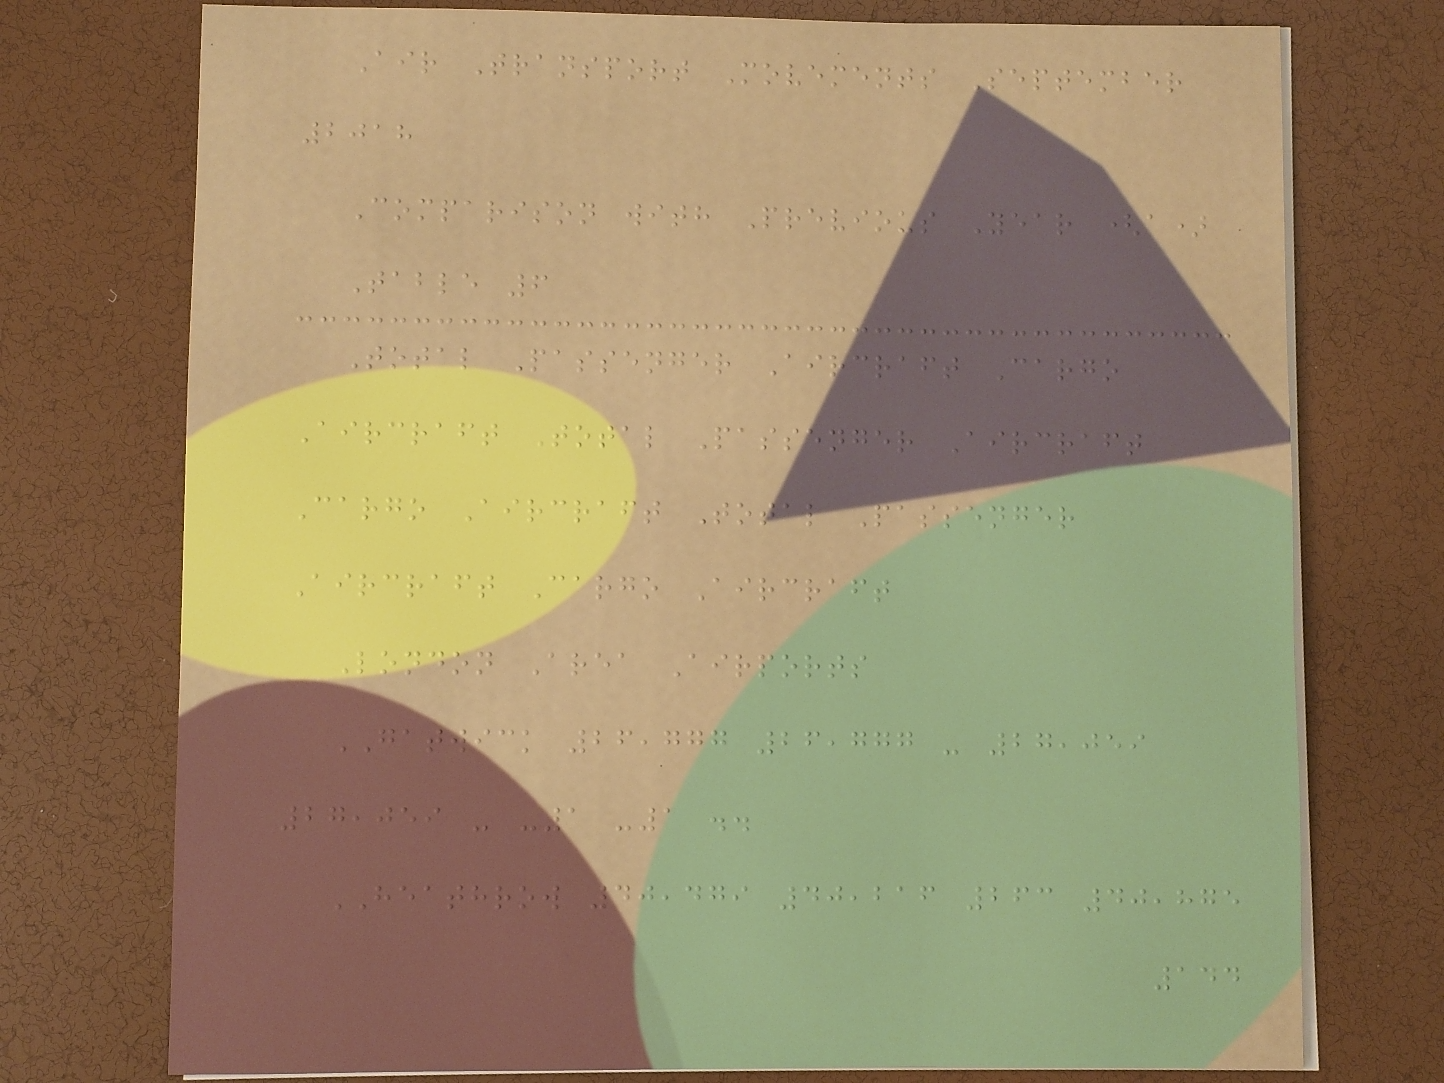Air Transport Movements September
2018
Comparison with Previous Year (a)
Table 6
Total Passenger Aircraft Cargo
Aircraft Total Passenger Aircraft
Cargo Aircraft Total Passenger
Aircraft Cargo Aircraft
London Area Airports
GATWICK 26,777 26,777 - 27,059
27,059 - -1 -1 ..
HEATHROW 40,479 40,216 263 40,875
144
